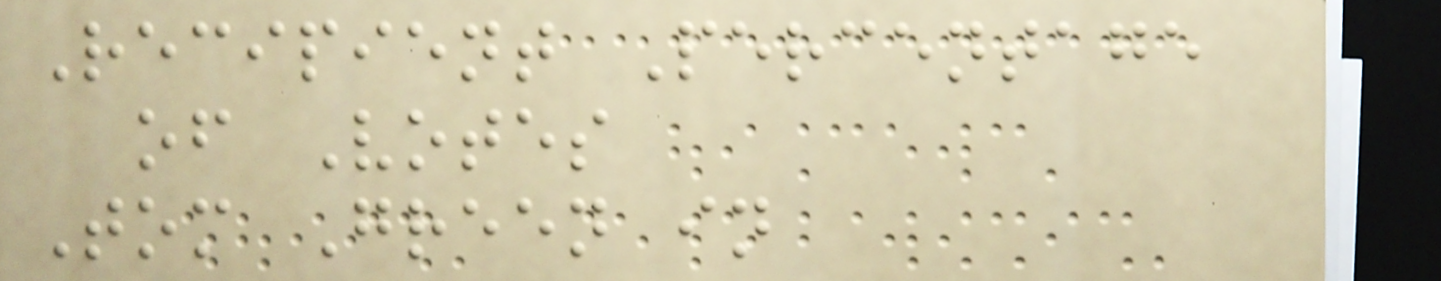Recipient Percentage
of Votes
Tom Green in
